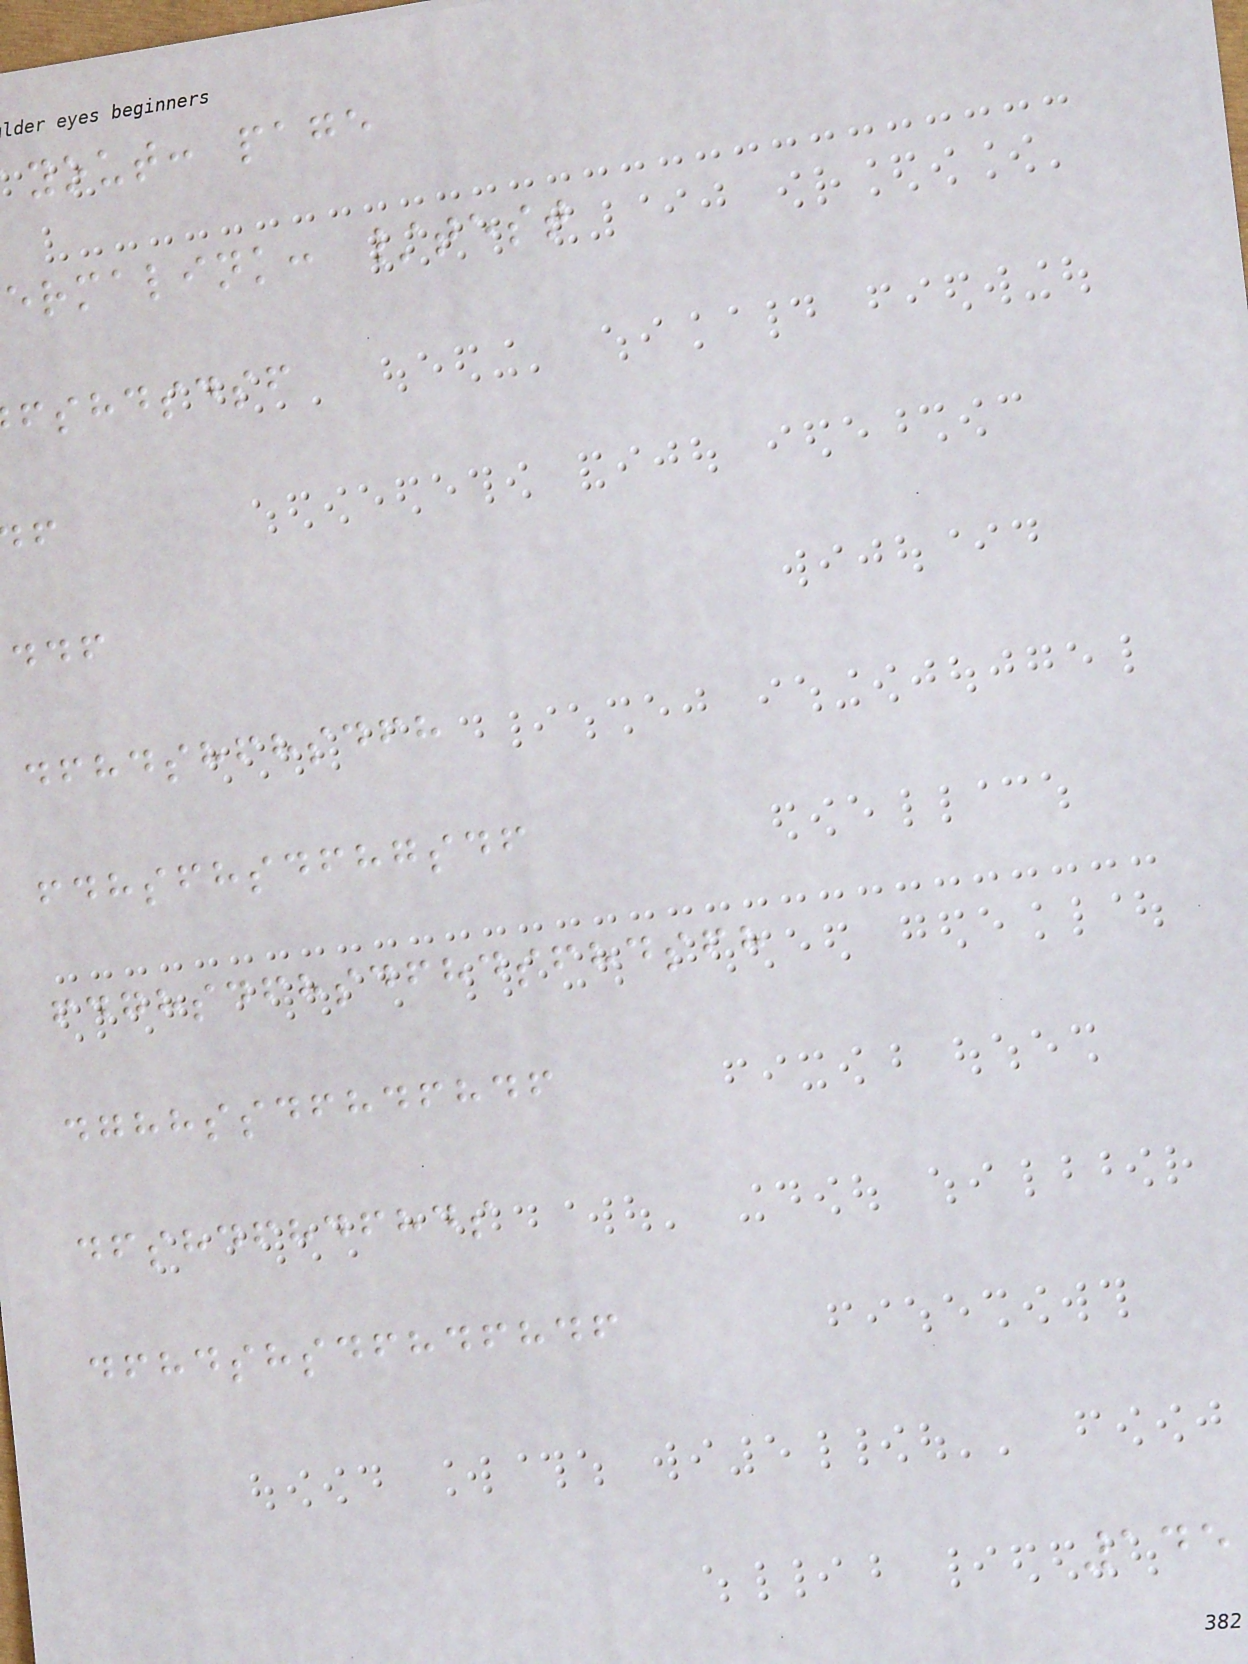yout: page
ermalink: /test
fshdsdsf
ddf
dfhdshfhsdfh
fdhsfhsdfhgsdf
fdghsdfhsdfhdsfhdsfh
dghhssdfhdfhdf
dfshdfhdfhds
dfhdshsdfhdfhdf
145
